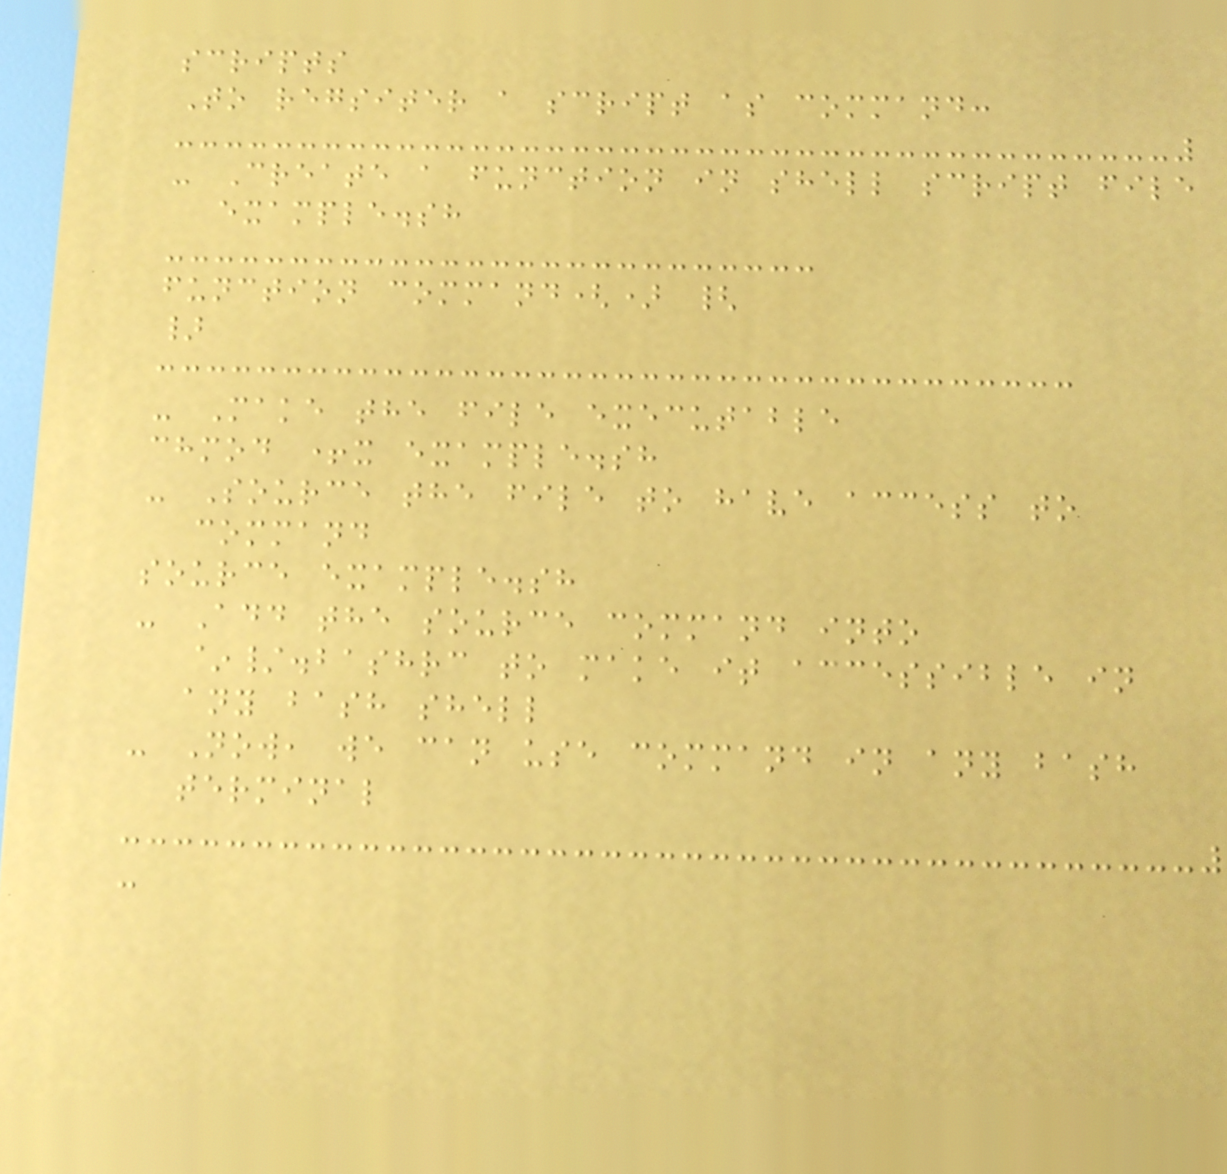scripts
To regsiter a script as command:
- Create a function in shell script file
example.sh
function command() {
}
- Make the file executable
chmod +x example.sh
- Source the file to have access to
command
source example.sh
- Add the source command into
~/.bashrc to make it accessible in
any bash shell
- Now, we can use command in any bash
terminal
-
